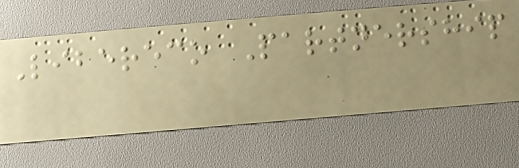Libereco Partnership
